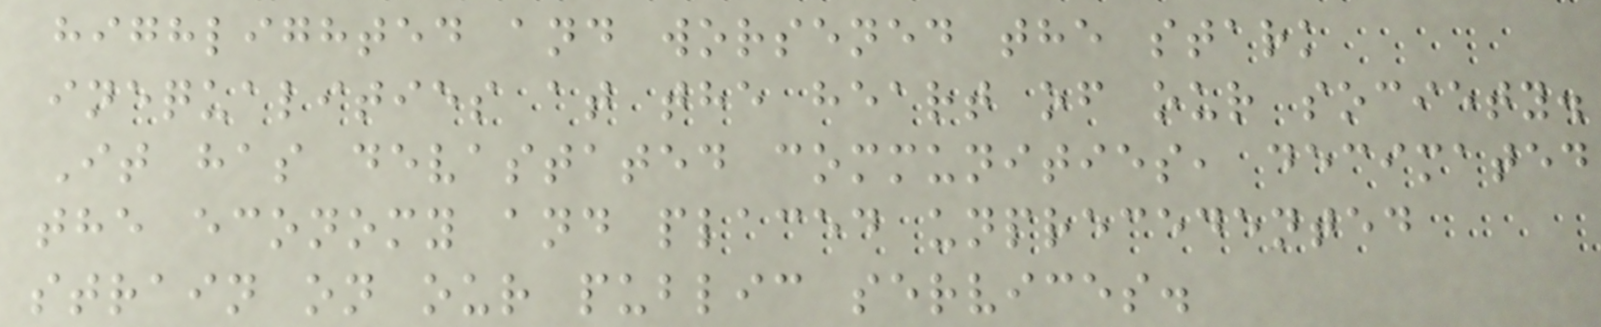highlighted and worsened the stark
inequalities at the heart of our society.
It has devastated communities, decimated
the economy and placed unprecedented
strain on our public services.
